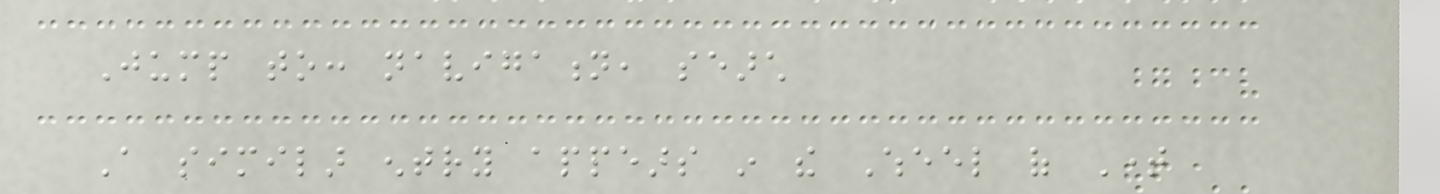Jump to: navigation, search
A similar entry appears in the Wheel of Time
